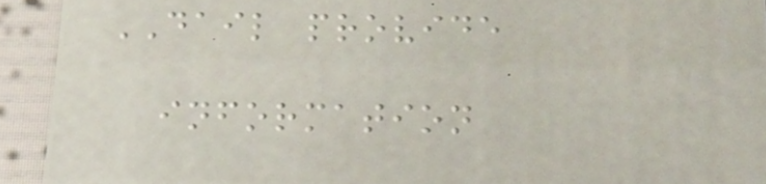DAIL provide
information
